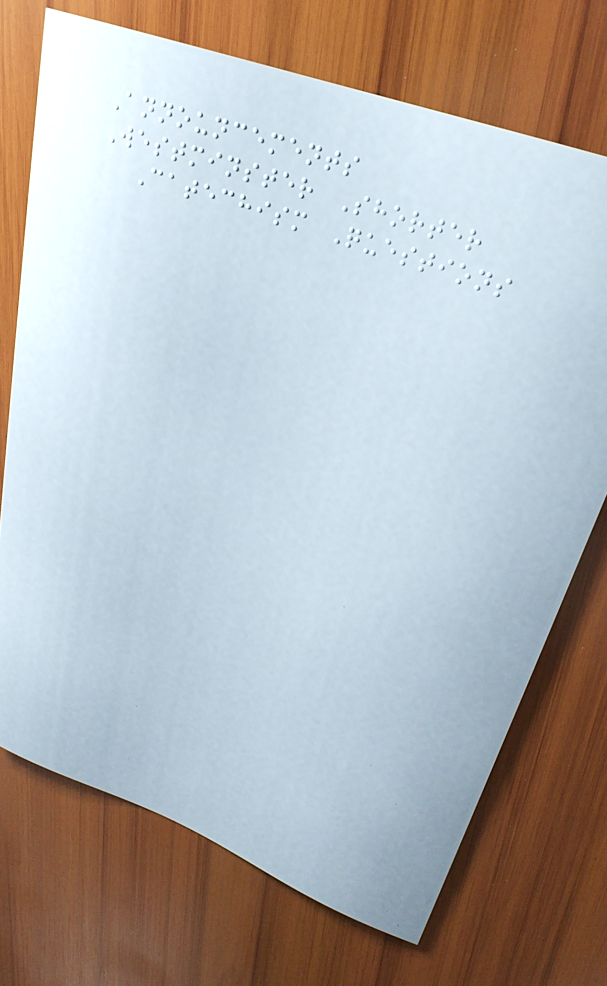Announcements
Westminster Shorter
Catechism Questions
